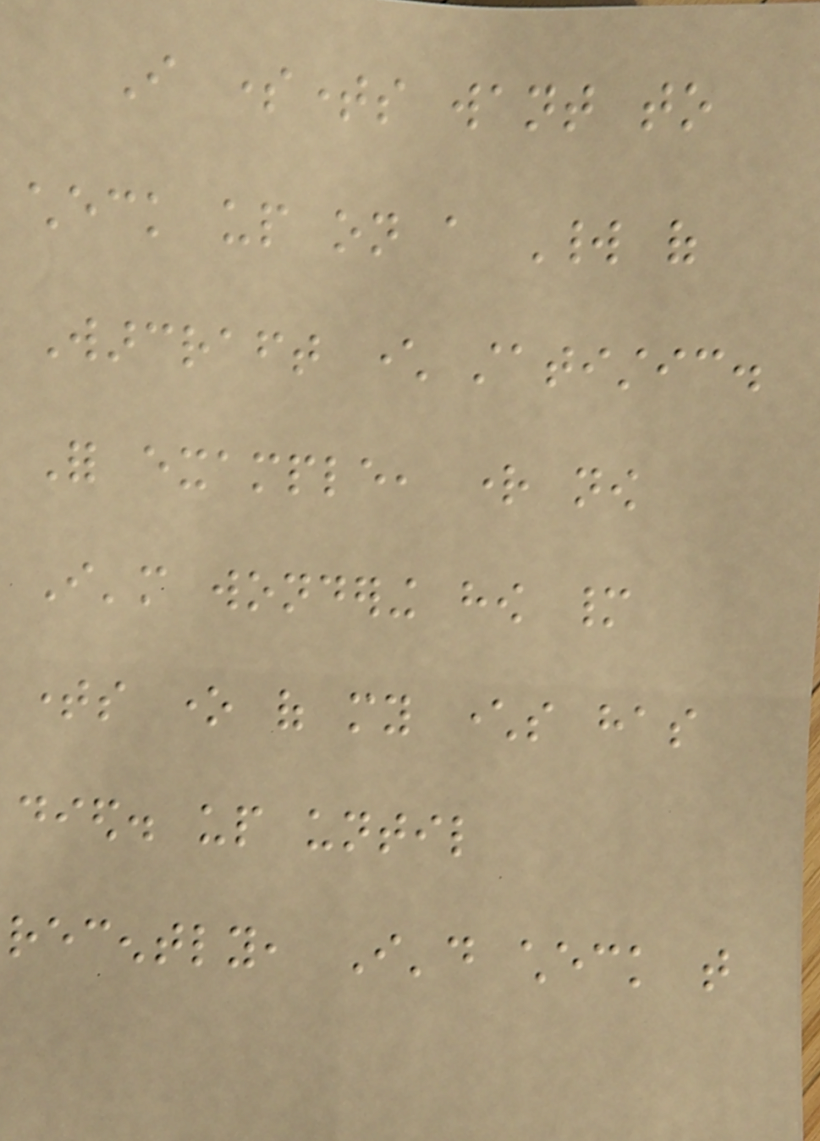I sometimes want to
check up on a World of
Warcraft character statistic.
For example, right now
I'm wondering how many
times one of my characters has
died. up until
recently, I'd check that
